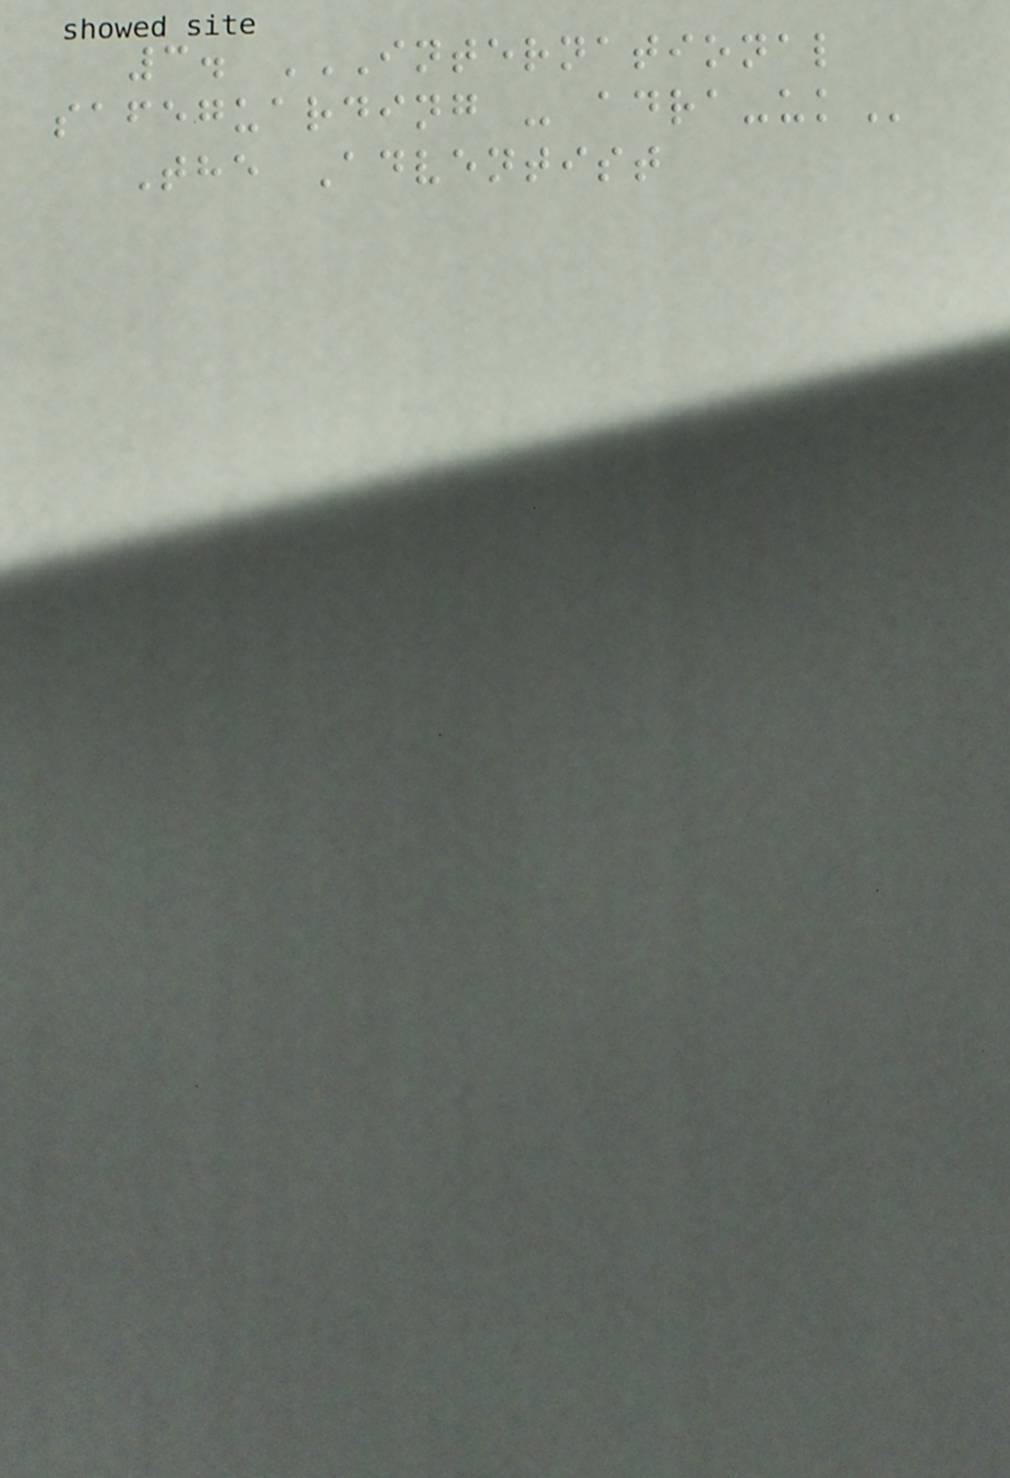3. INTERNATIONAL
SAFEGUARDING - ADRA-UK
The Adventist
